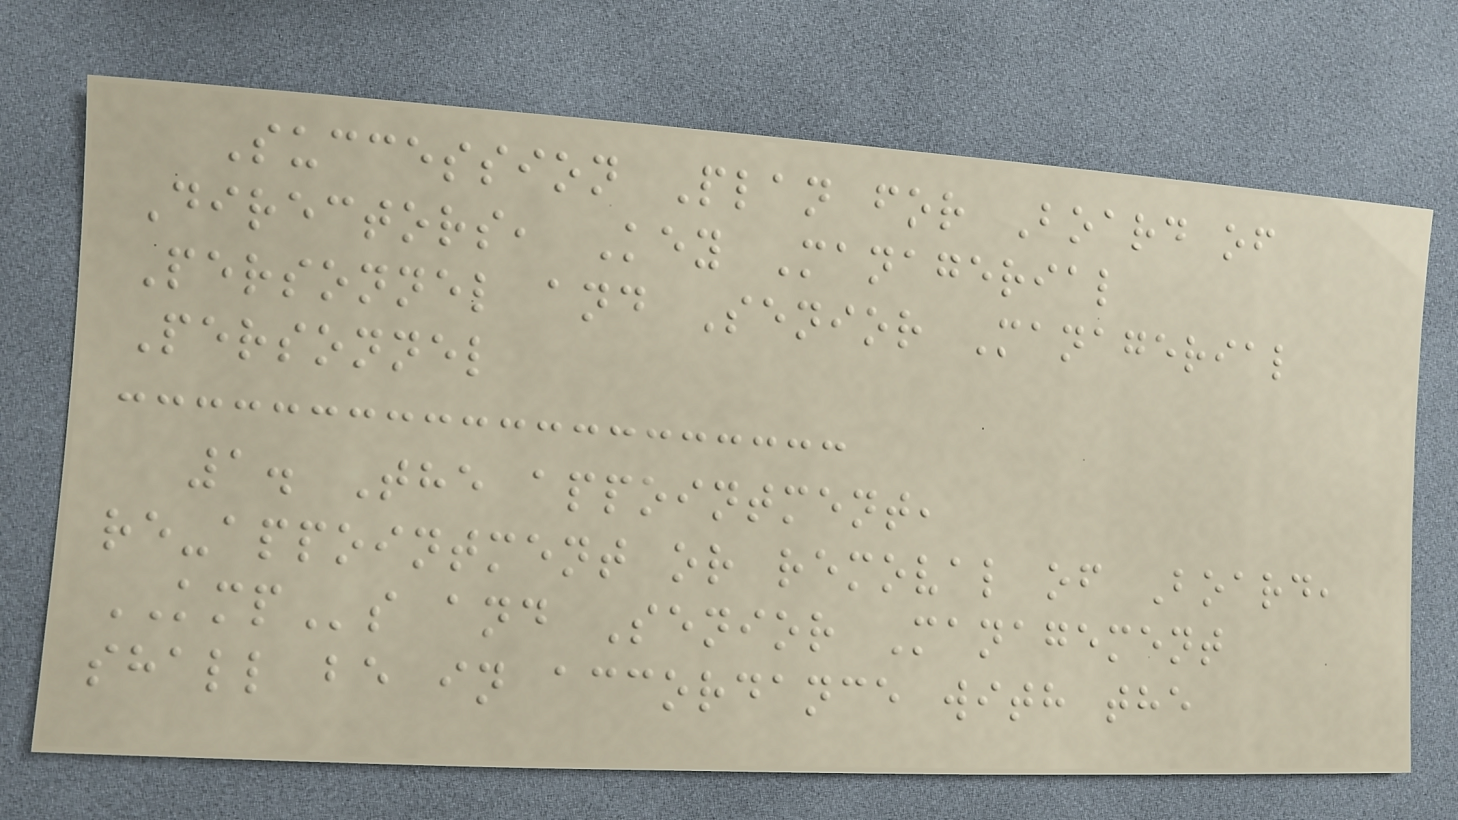Succession Plan for Board of
Directors, Key Managerial
Personnel and Senior Managerial
Personnel
1. The appointment,
re-appointment or removal of Board,
KMPs and Senior Management
shall be in accordance with the
